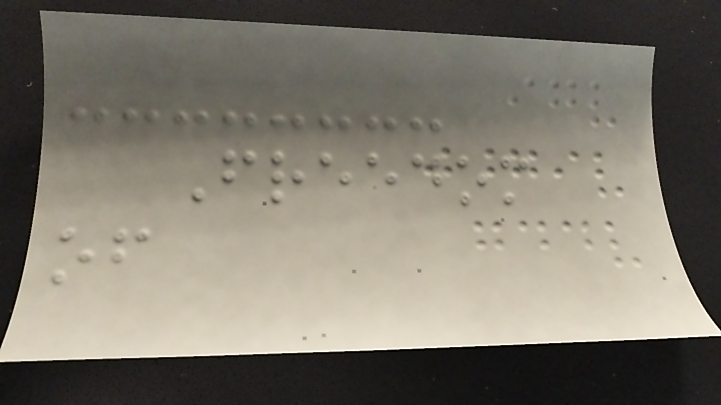Freedom
of
